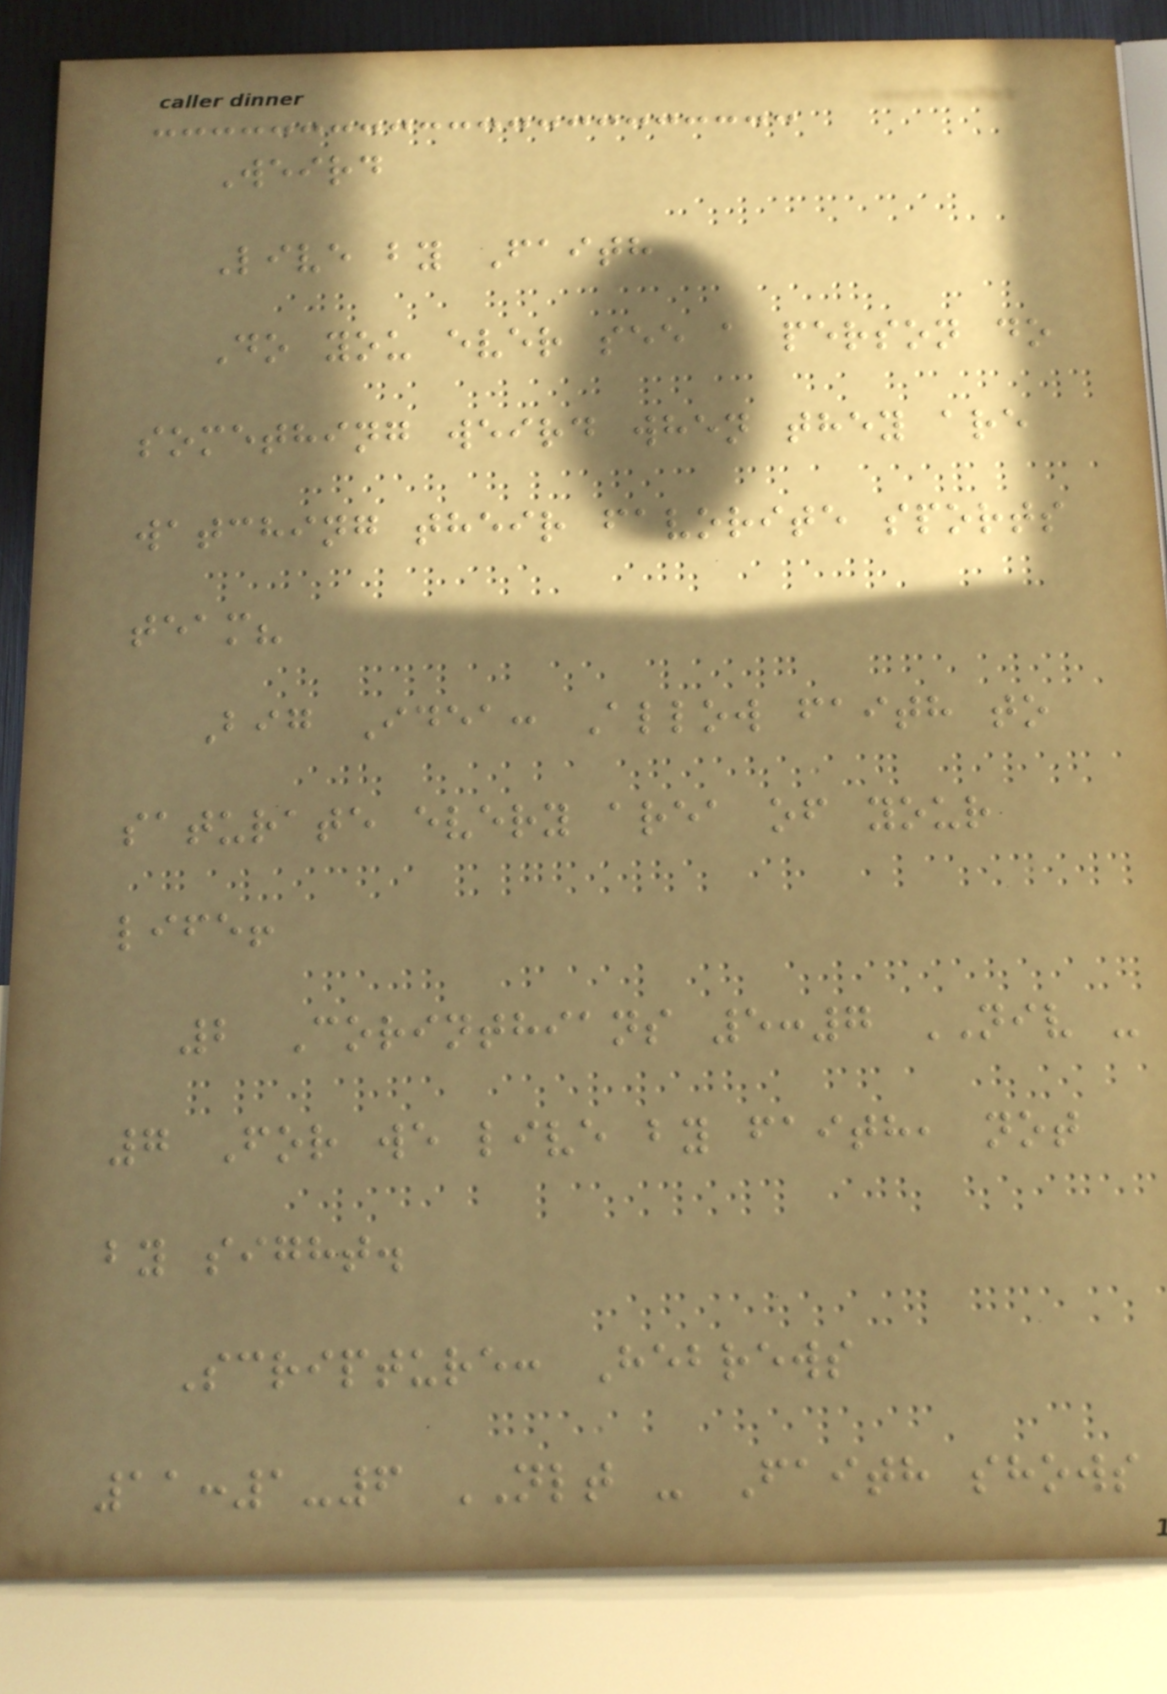Weird
Live by Faith
Do you ever see a person do
something weird when they are
watching their favorite sports
team?
Big Idea: Allow faith to
saturate every area of your
life!
2 Corinthians 5:7 NIV -
7 For we live by faith, not
by sight.
Scripture: Hebrews
11:1-6 NLT - Faith shows
